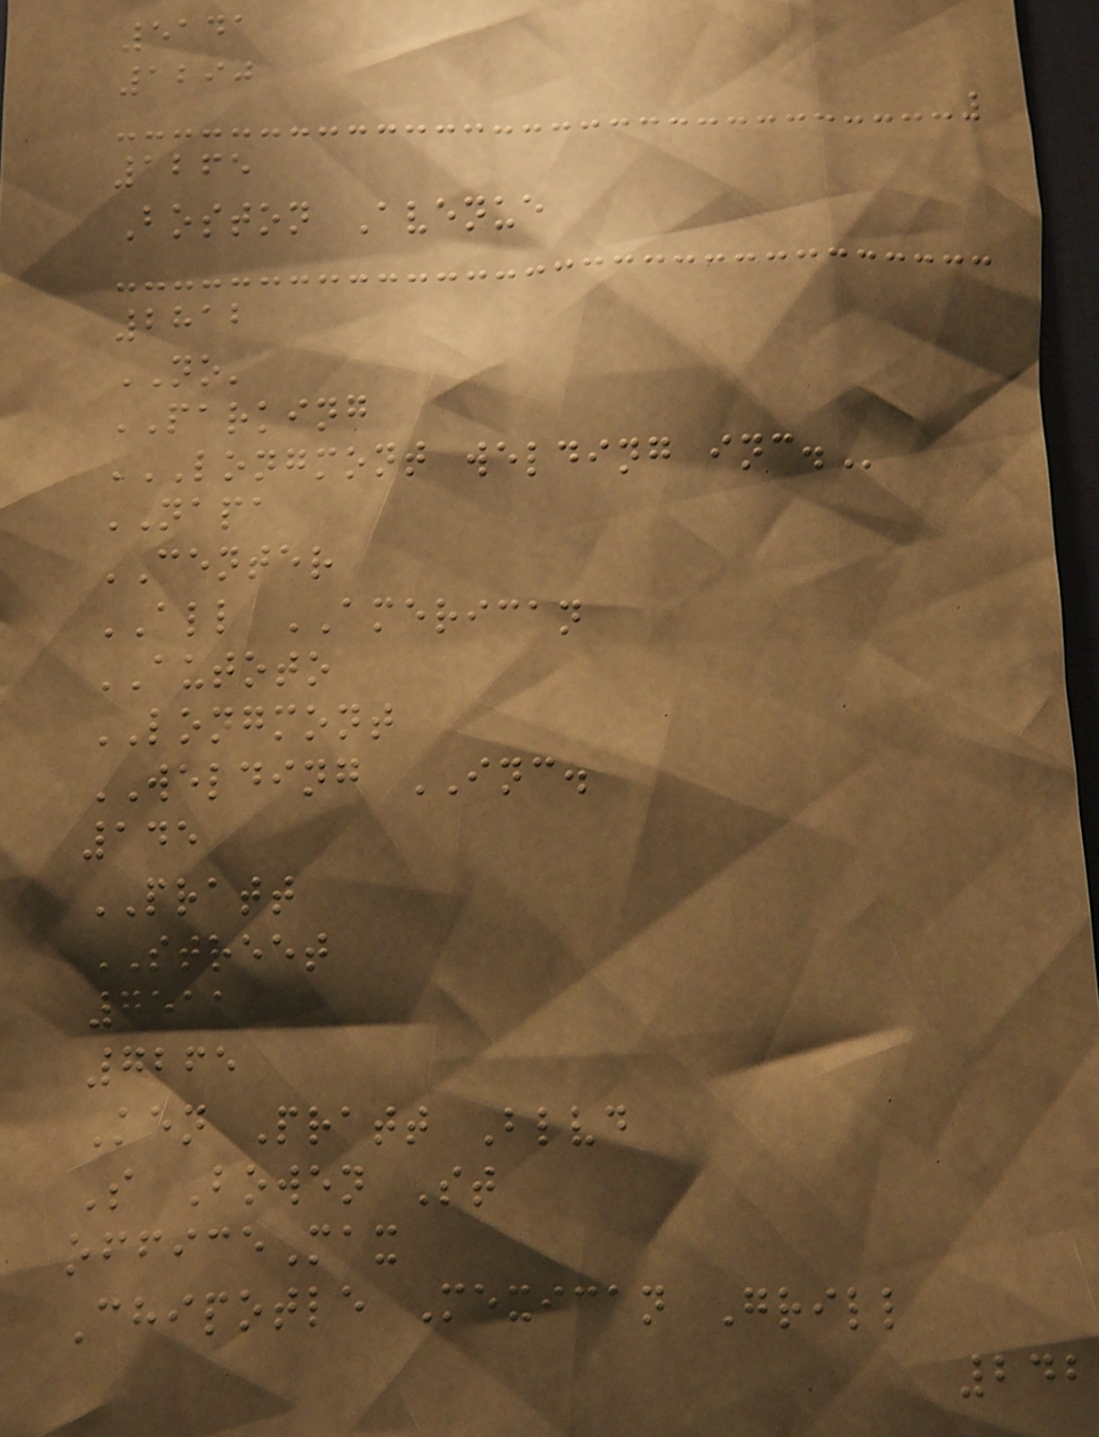5141
1290
1265
Boston Avenue
2812
NO'
PARKING
LONGMONT WELDING INC.
NAPA
CENTER
ALL AMERICAN
AUTOTO
LONGMONT
WELDING INC.
145
PRATT
STREET
7511
7265
Ken Pratt Blvd
S Bowen St
officeMax
Chipotle Mexican Grill
242
